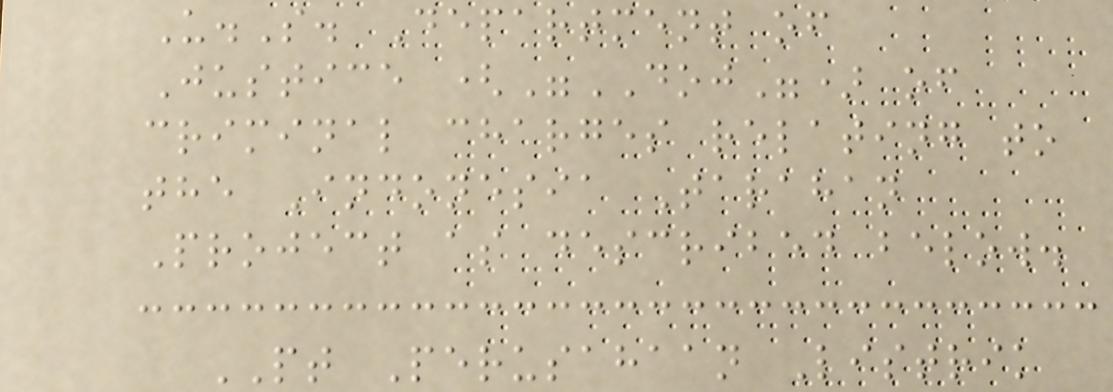U.S. Department of
Justice ("DOJ") of
criminal charges relating to
the Indonesia Tarahan
Project as described below.
PT Perusahaan Listrik
